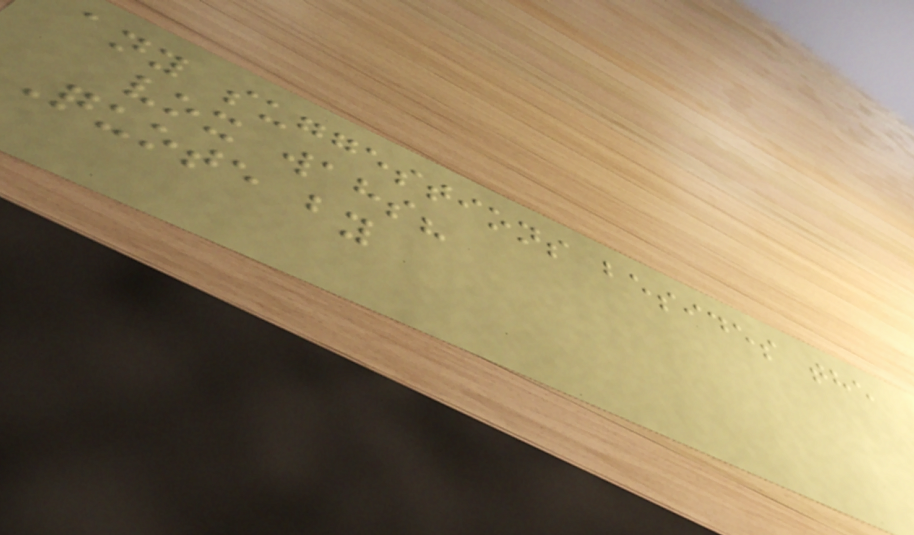any suggestions besides the
vox wahs?
Quote by
